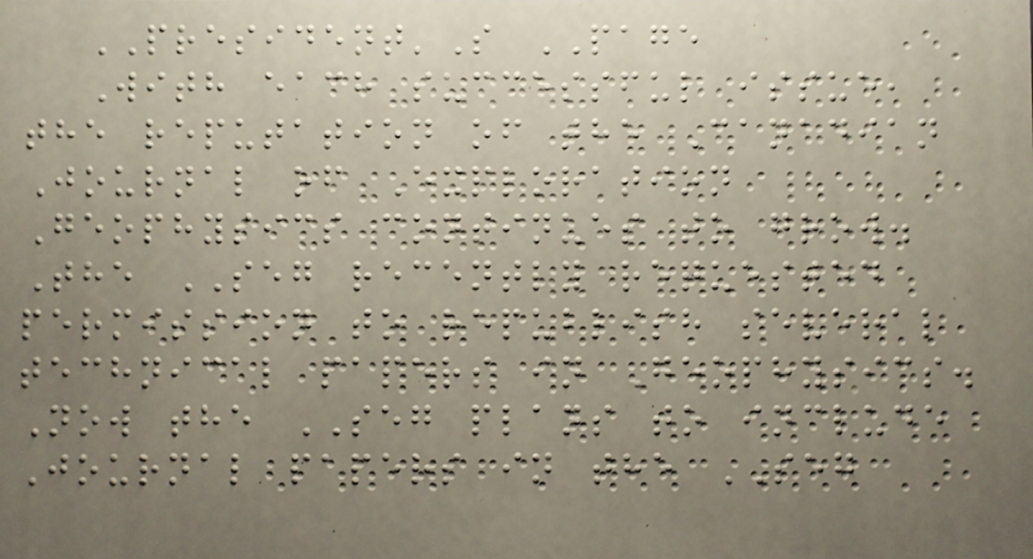PRESIDENT'S PAGE
With each successful issue,
the reputation of the Canadian
Journal of Exploration
Geophysics continues to grow.
The SEG recently requested
permission to republish several
technical papers in Geophysics.
Now the SEG plans to include
Journal papers in the SEG
